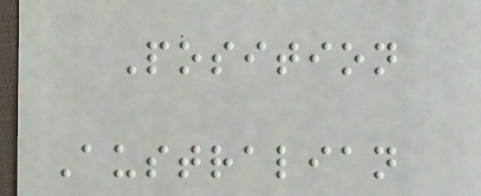Position
Australian
